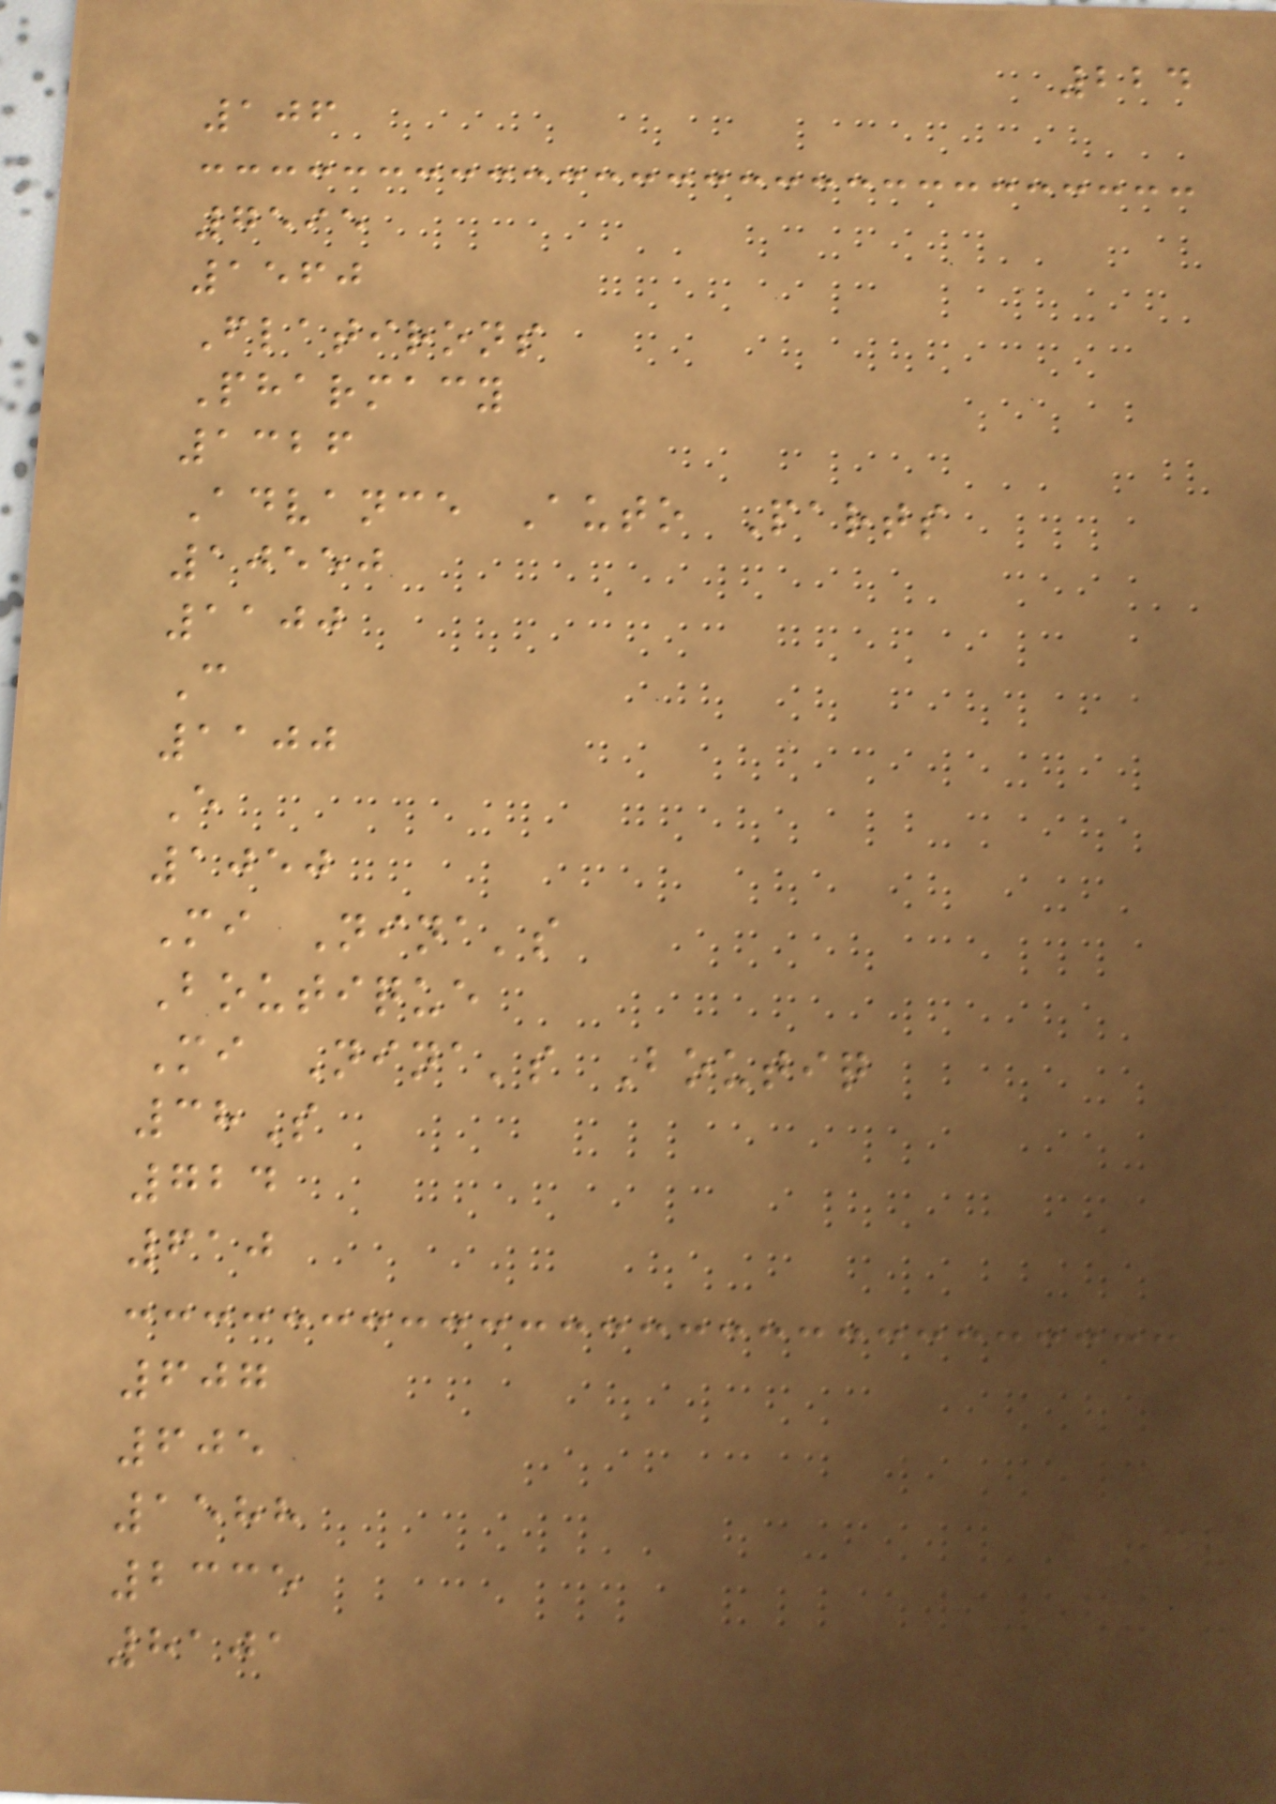224
106
7595
1560
Flatirons
Pharmacy
1326
Advance Auto Parts
10550
1100
C
1100
E
1050
Mi Nina's
Boutique
Mi Nina's Boutiq
38S
724
610
607
605
1588
2335
8101
